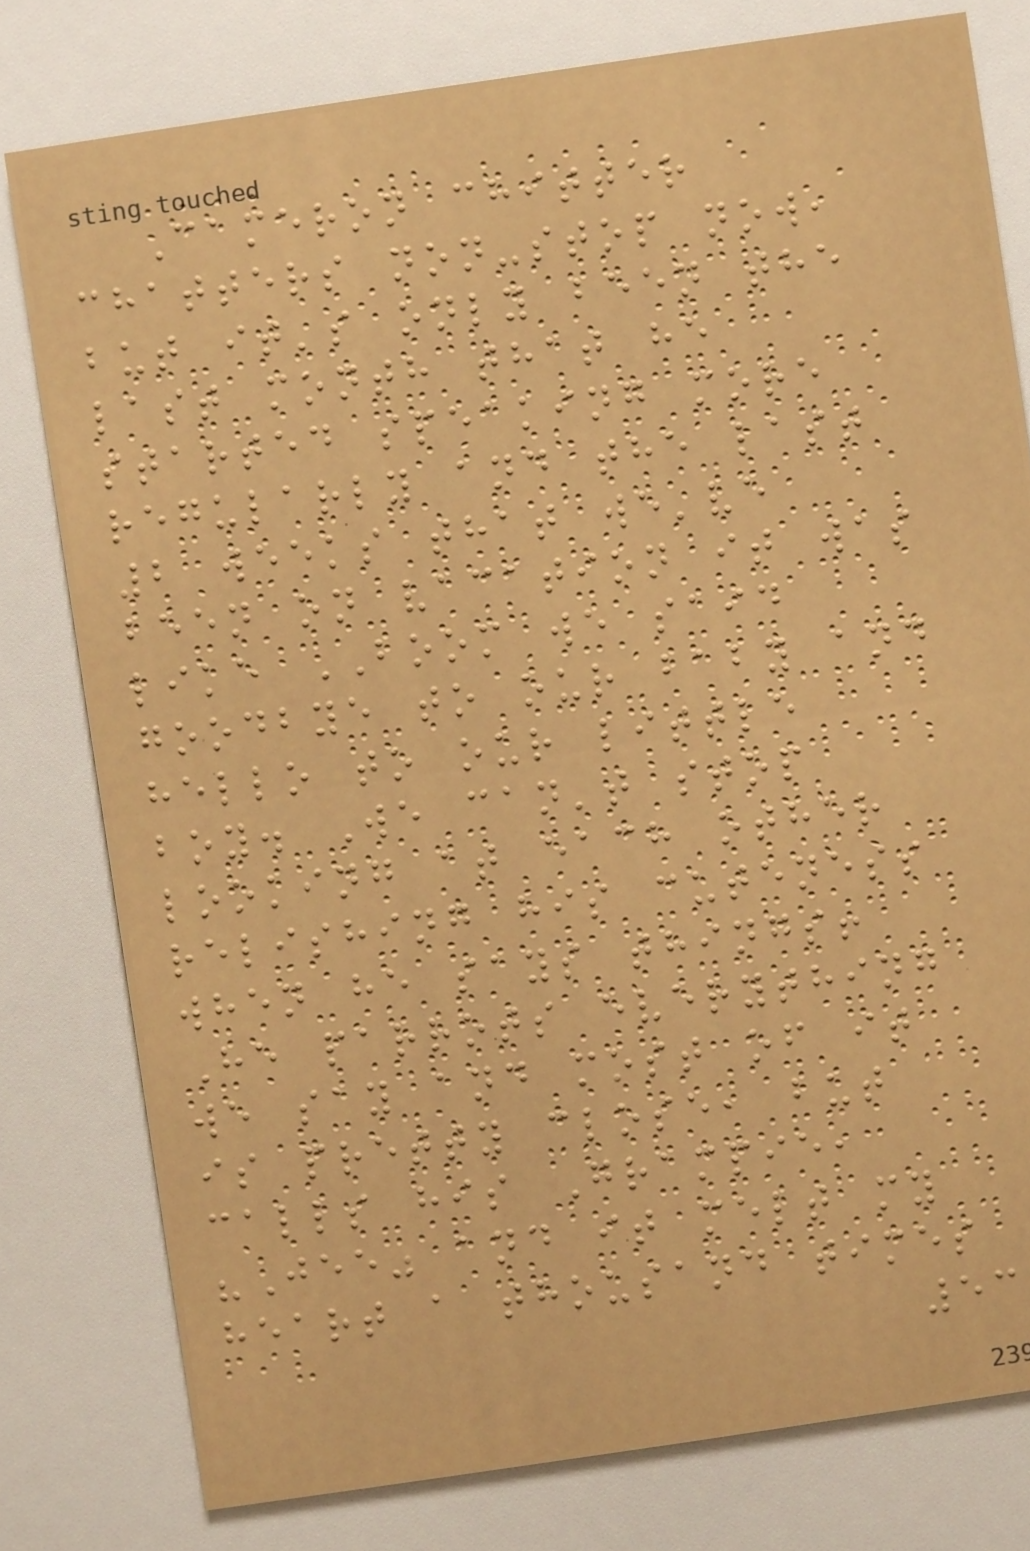Cameron chitter
chatters non-stop now,
but it's only been the
last month that he
started speaking more
regularly and the last
2 weeks that we've
been on vacation it was
like BOOM we said
goodbye to our baby and
hello to our little
boy. We can't stop
looking at each other
relishing his cuteness
when he says things!
He parrots everything
we say and most of it
is pretty close, but
calls his Grampie,
"Jee" and it melt my
heart a thousand times
53
